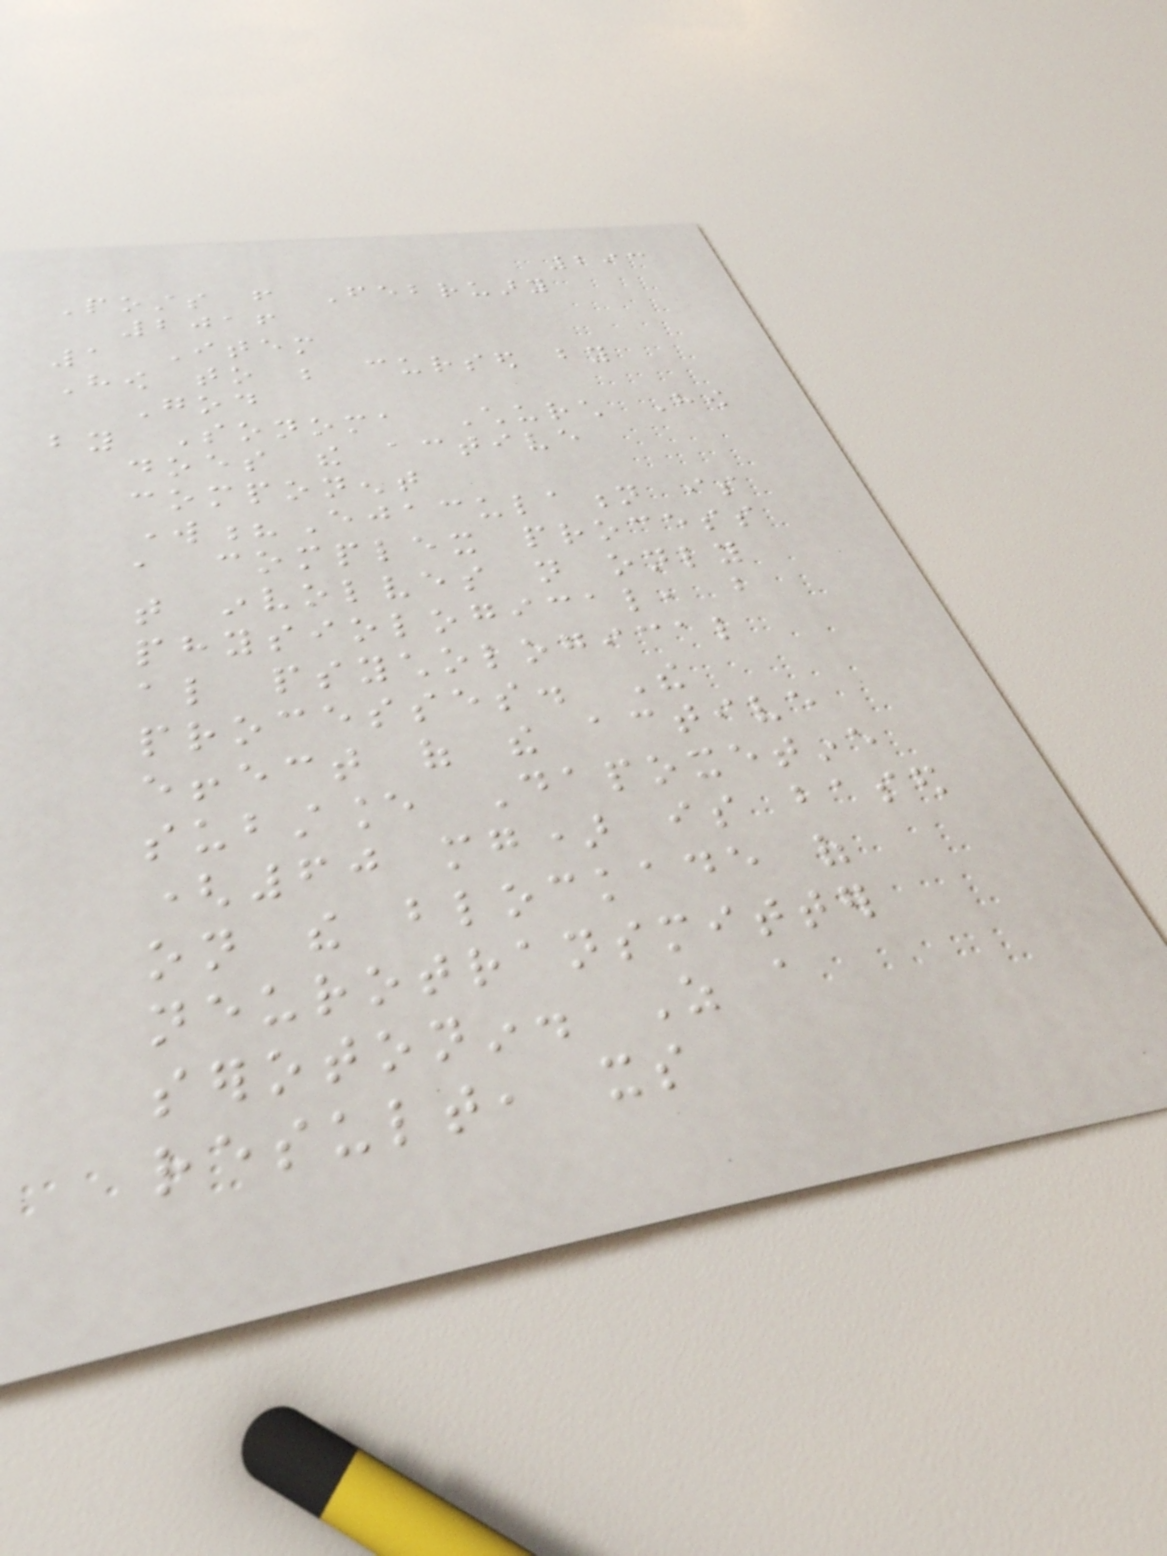293
Posts from February
2016
1 Item
How to be cursed by
God
by Sonoma Church How
does the active
component
work?Ejaculation is
a complex process
that involves not only
physiological, but
also psychological
processes. The
effect of the active
substance Dapoxetine
(60 mg) is based
on the blockade of
neurotransmitter
serotonin. As a
result, its
